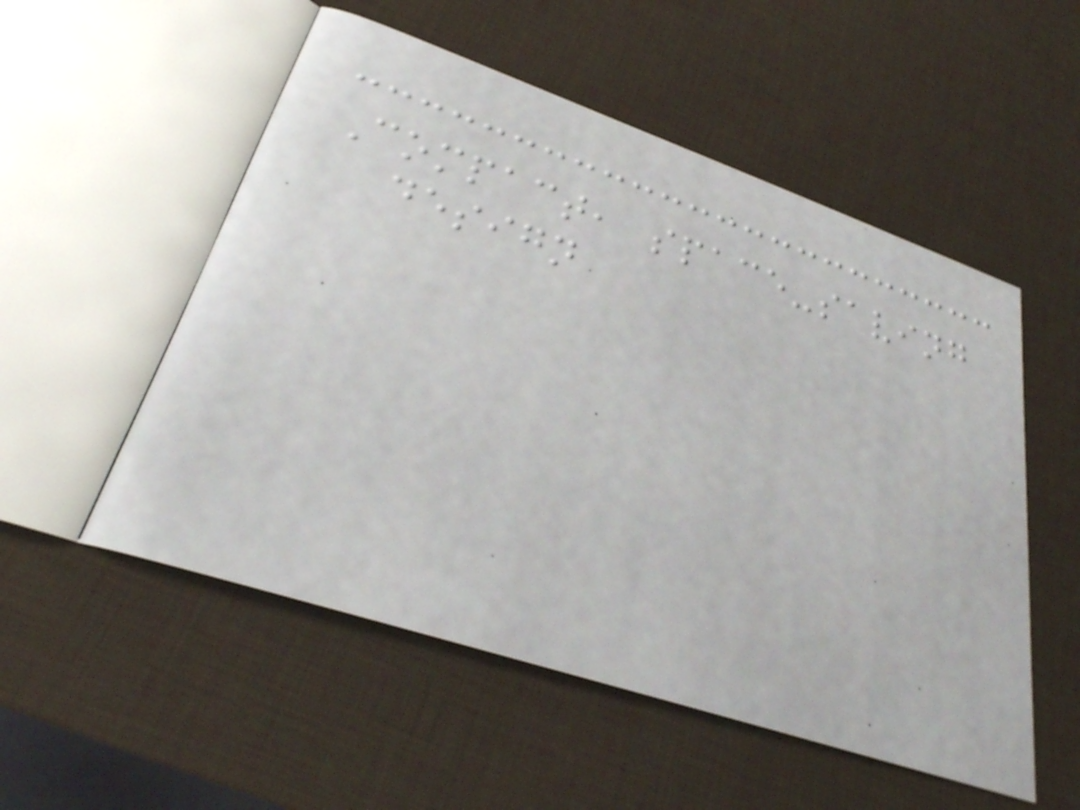Compact, space-saving
design
